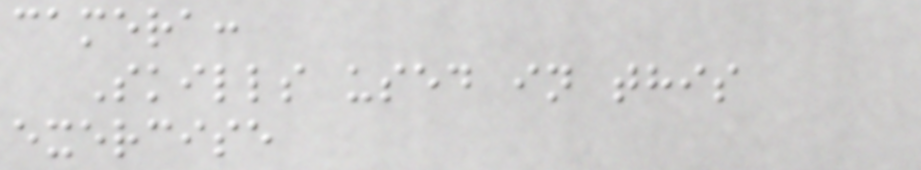camera:
Skills used in this
exercise
